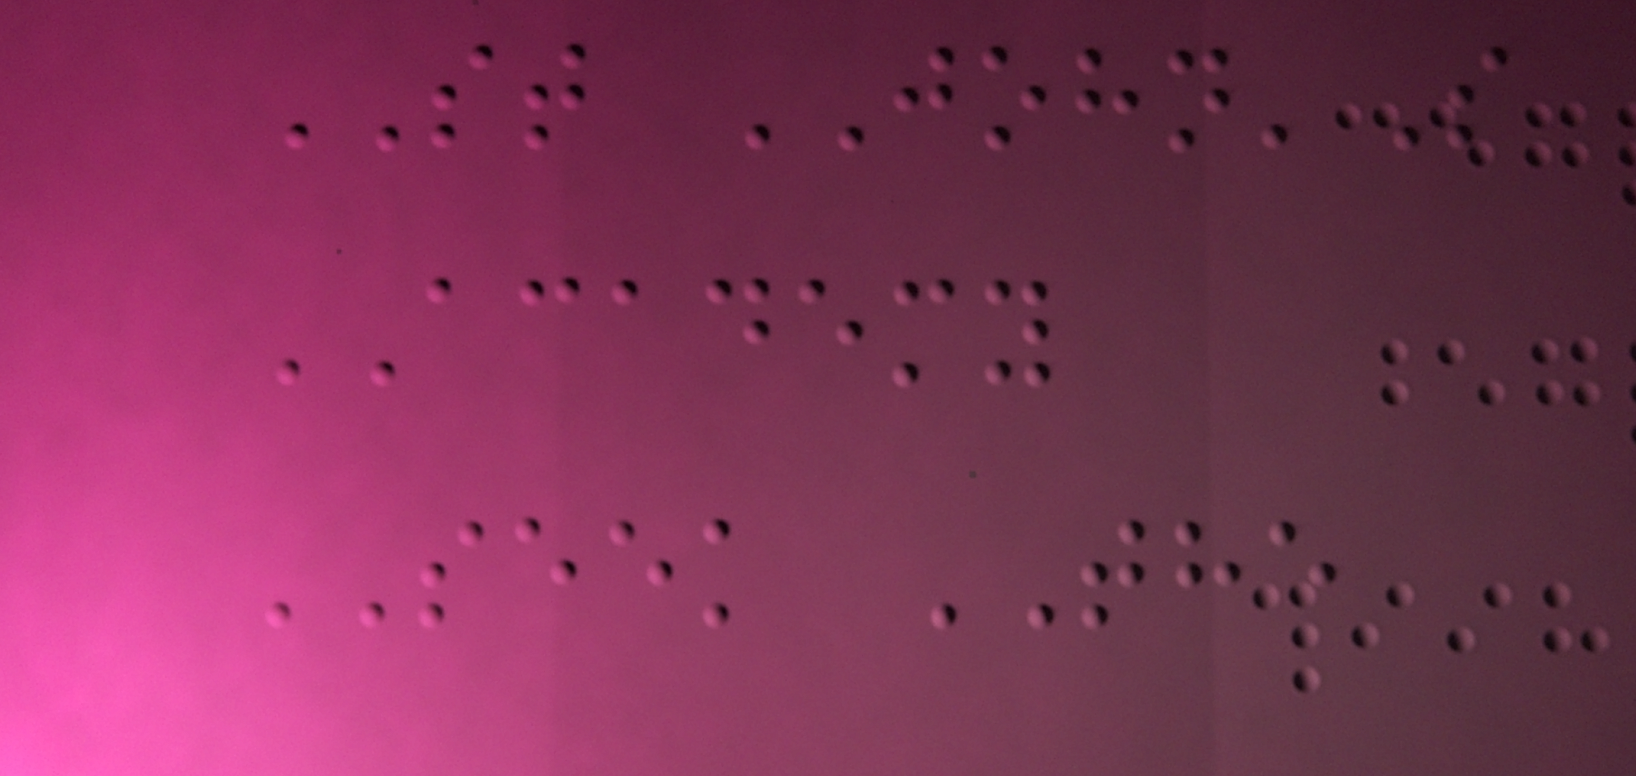ST JOHN'S
ACADEMY
SEEK THE
